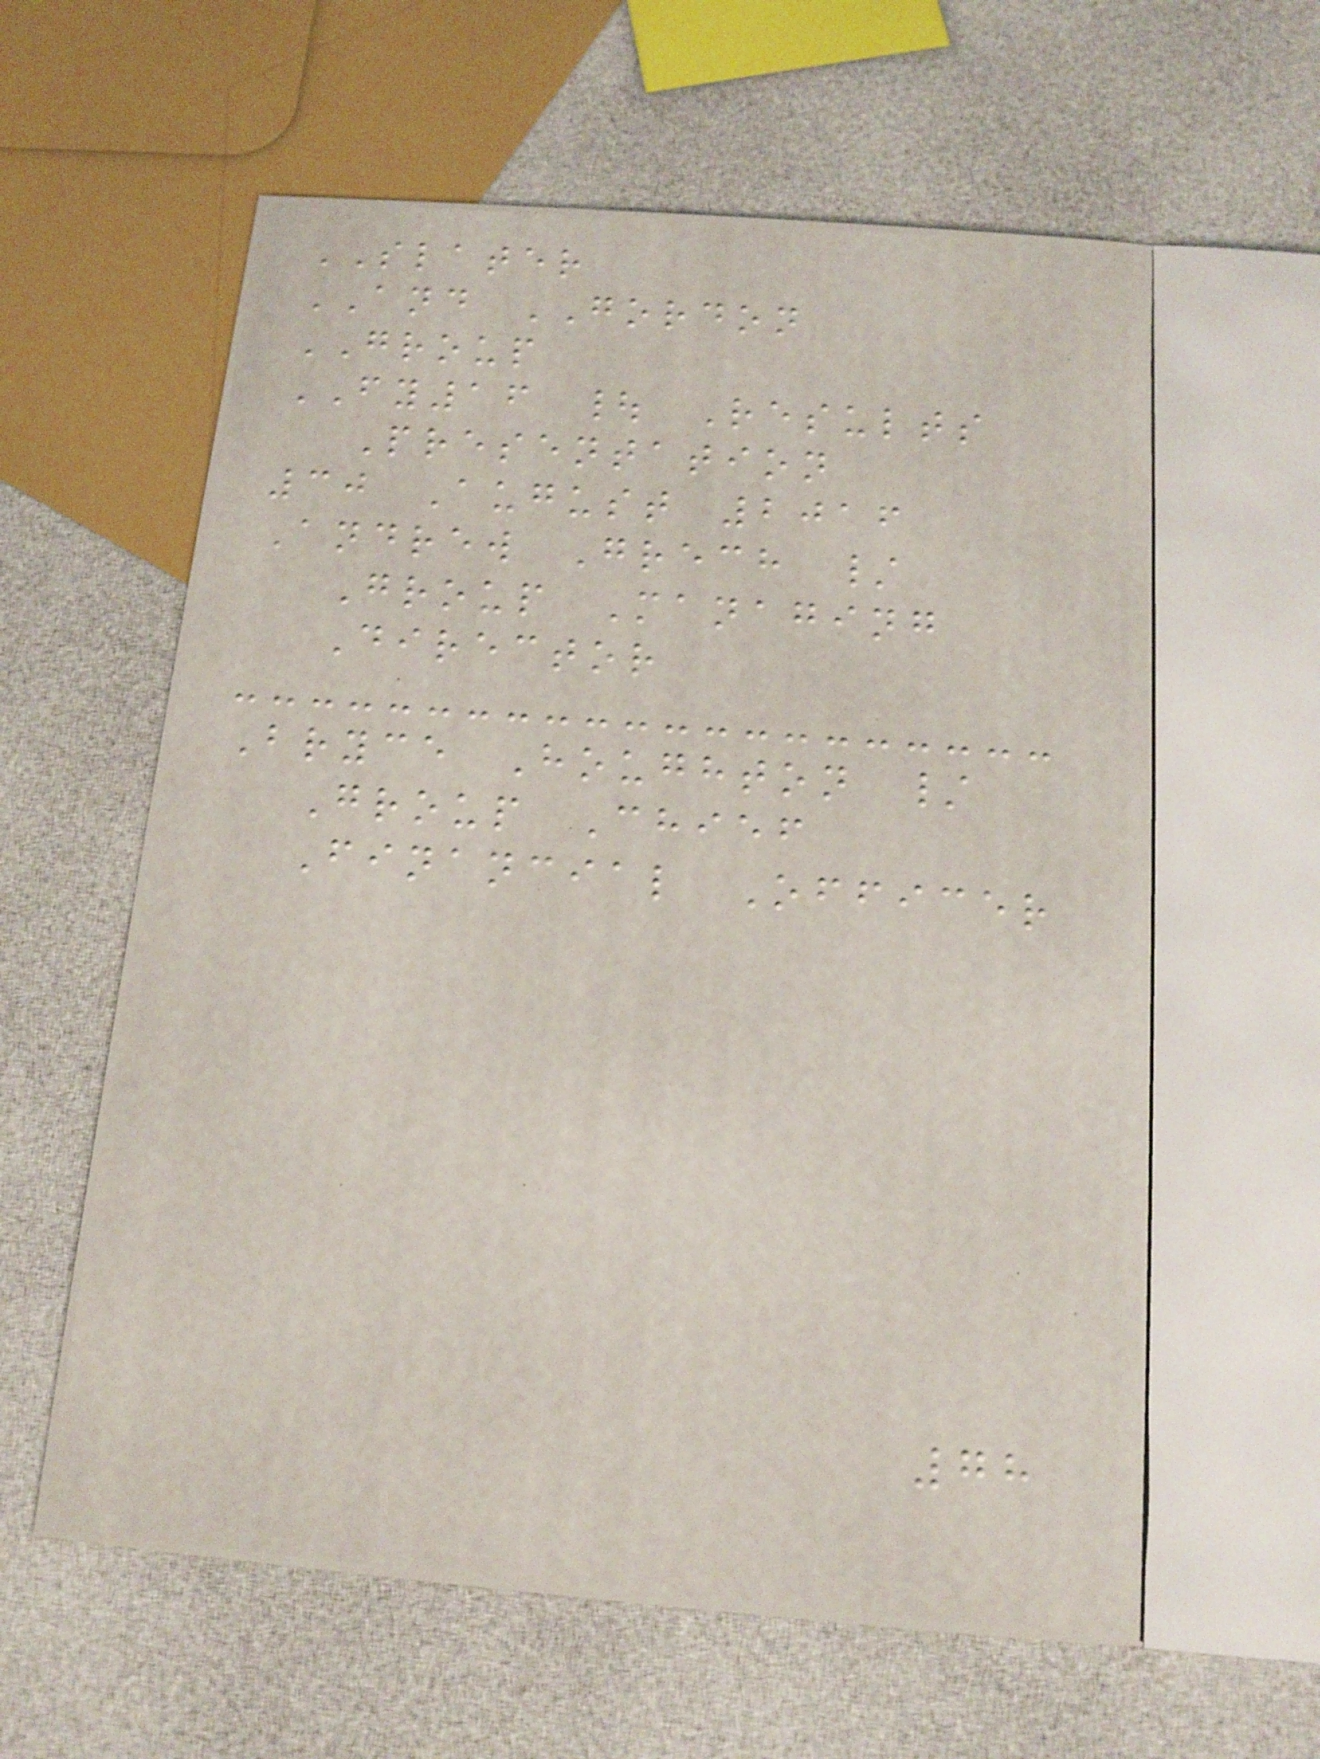SLATER
AND GORDON
GROUP
FY16 | Results
Presentation
30 August 2016
Andrew Grech /
Group Managing
Director
Bryce Houghton /
Group Chief
Financial Officer
78
